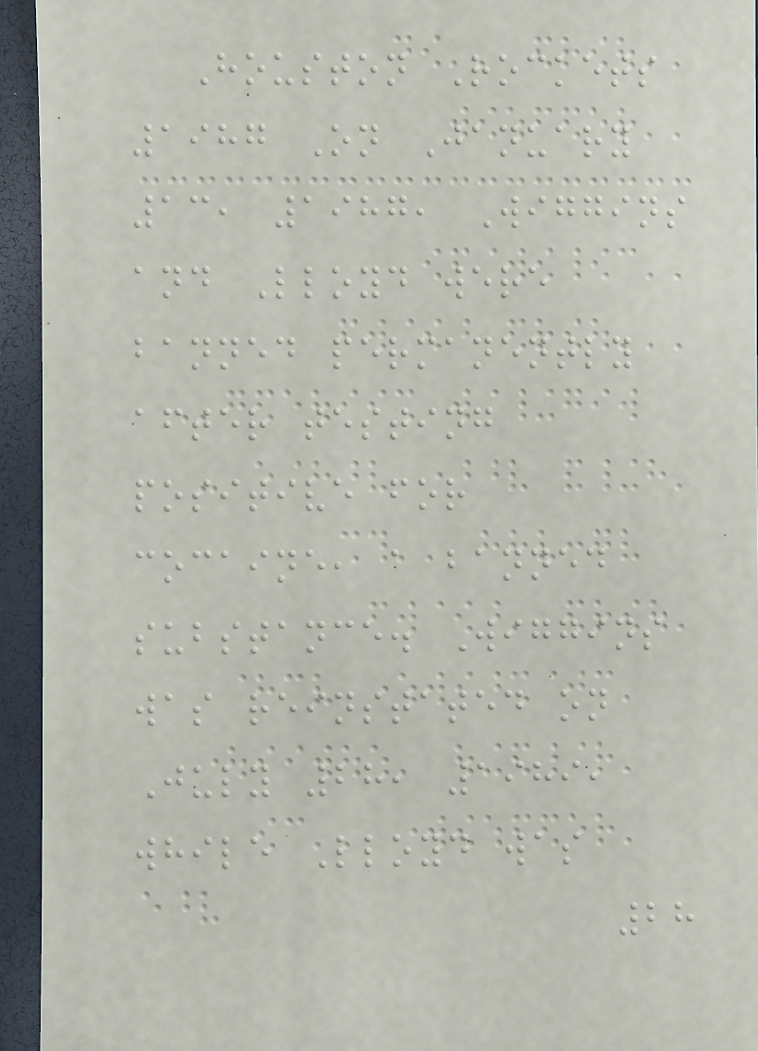Houston Rockets
1987 On January
13, 1987, Wiggins
and Lloyd were
banned permanently
after testing
positive for
cocaine, a banned
substance. Wiggins
was reinstated on
July 28, 1989,
while Lloyd was
28
